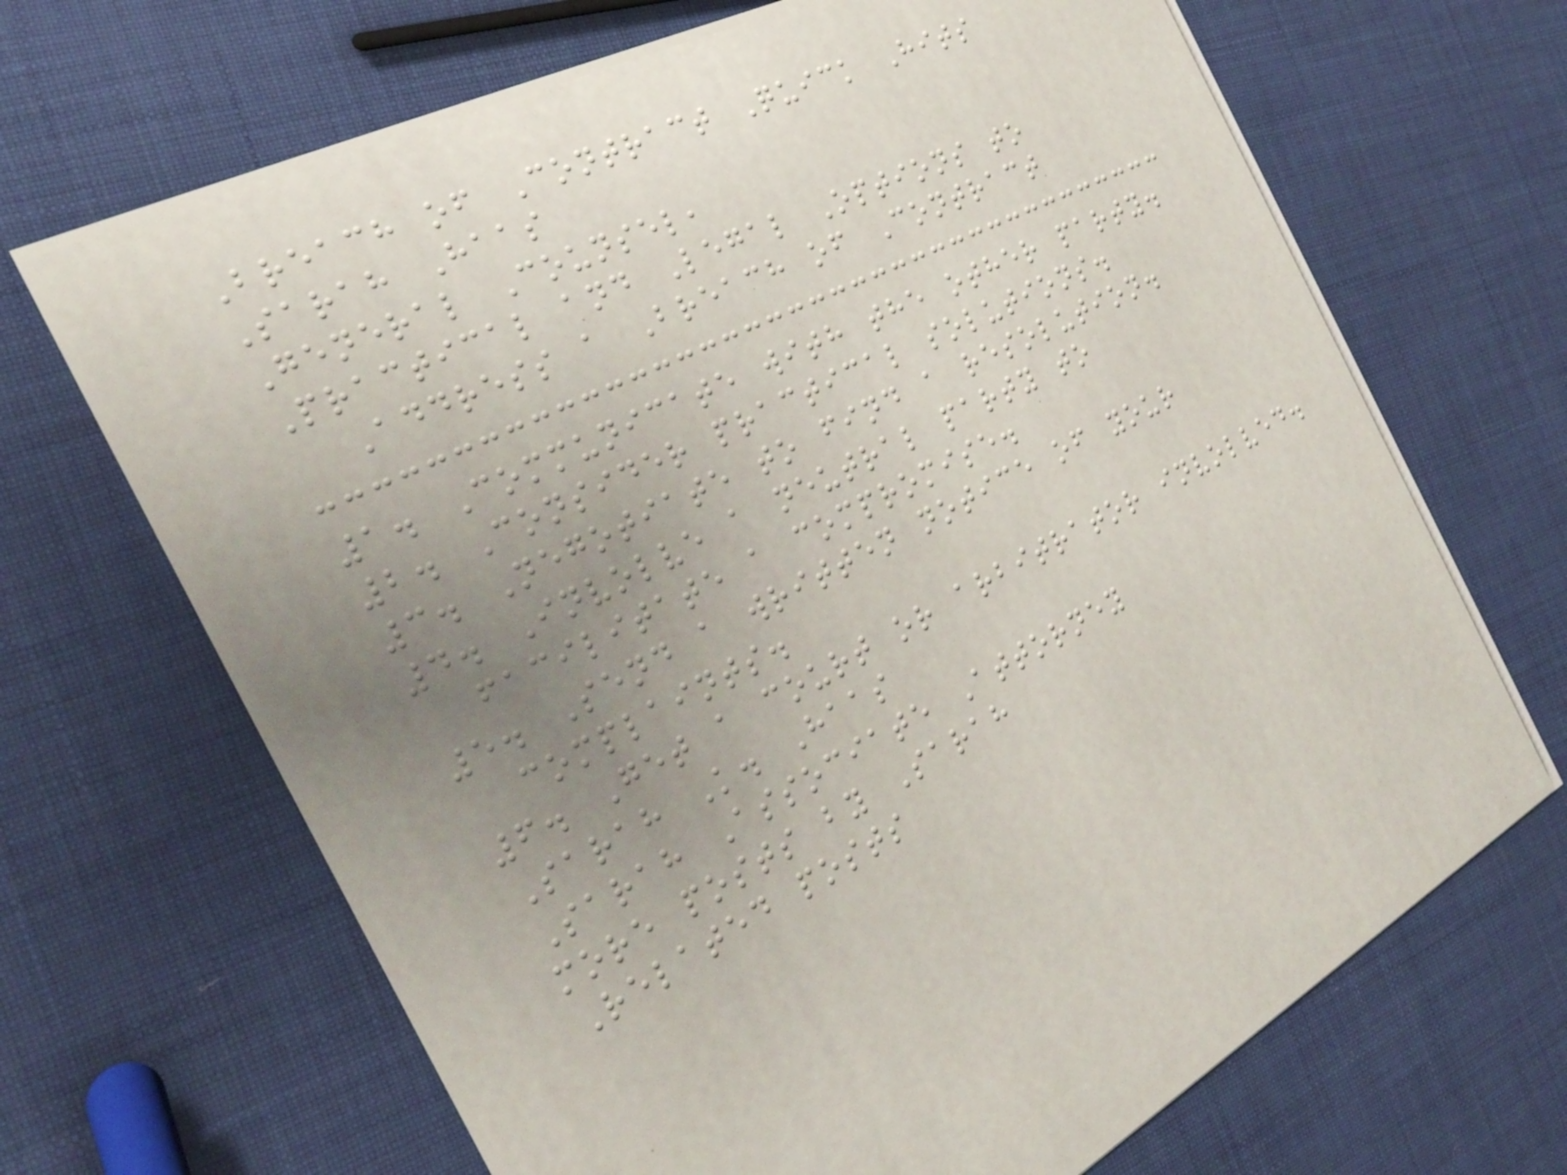Breach of Contract Quick Hits
Sarah Haas
General Counsel,
Practical and Legal Options to
Address a Breach of Contract
1. Communicate with the other party.
2. Consider practical solutions.
3. Negotiate to find a resolution.
4. Involve a neutral party to
facilitate a compromise.
5. Send a written notice of your
complaints.
6. Get a court or arbitrator involved.
Sarah K. Haas
Sarah Associate Attorney
more posts by Sarah
Related posts
